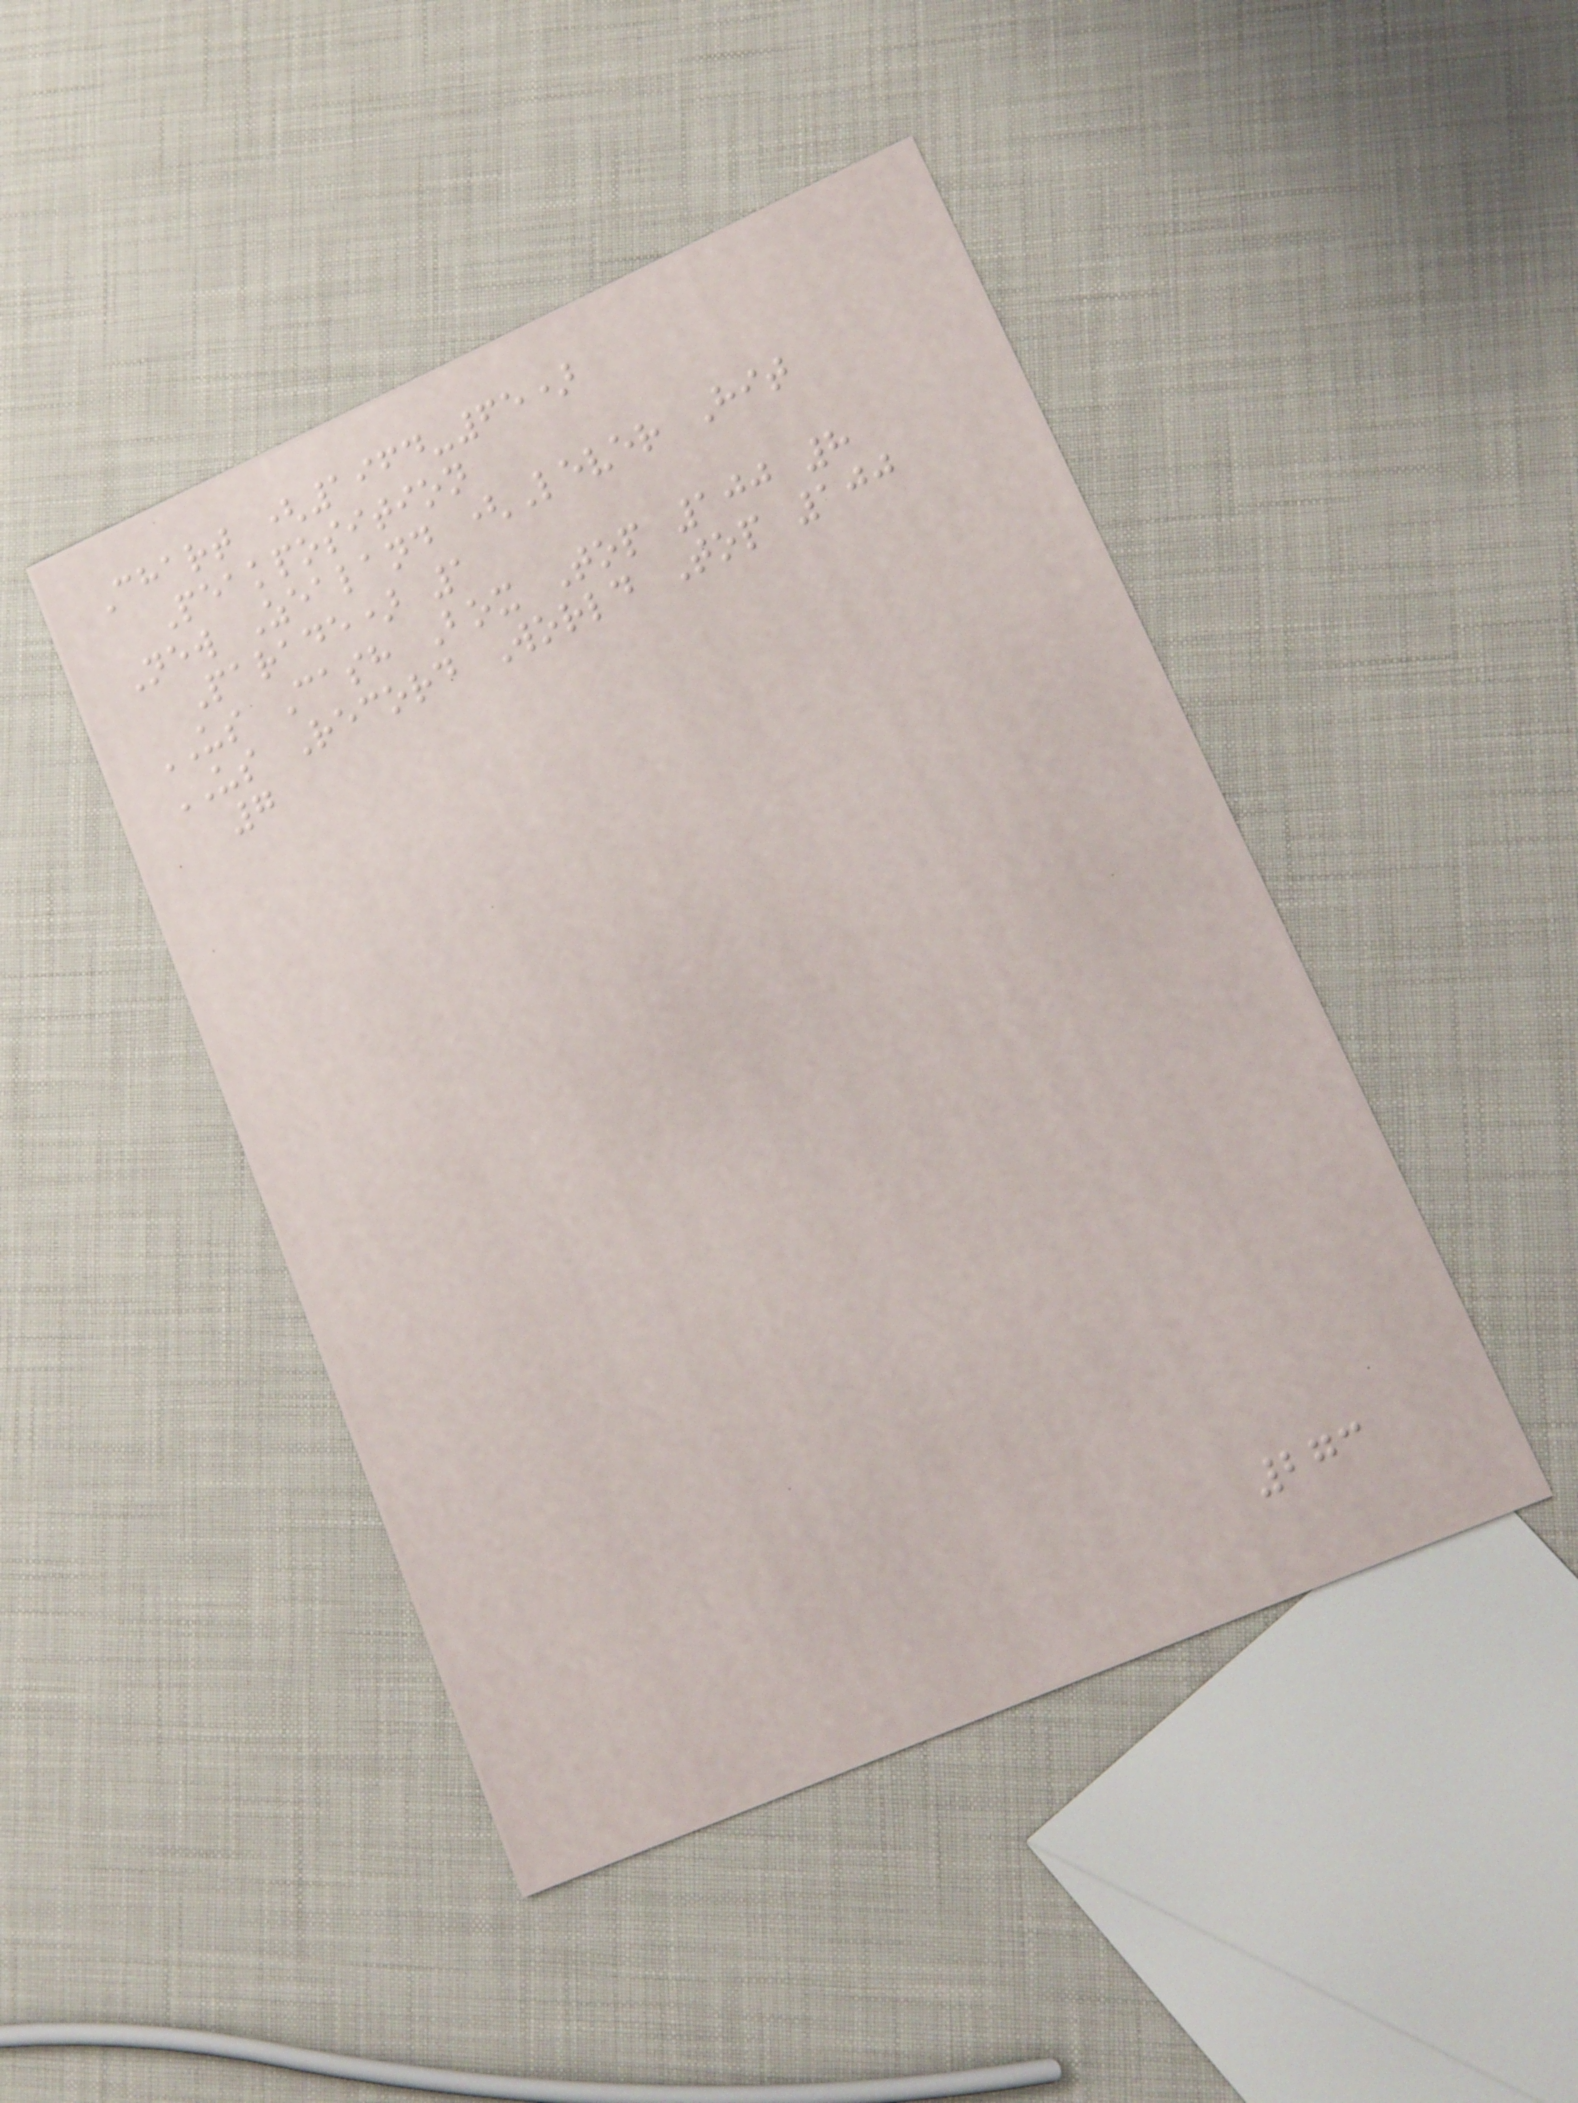Chart (1964-65)
Peakposition
New Zealand (Lever Hit
Parade) 1
US Cash Box Top 100 8
US Record World Top 100
7
273
